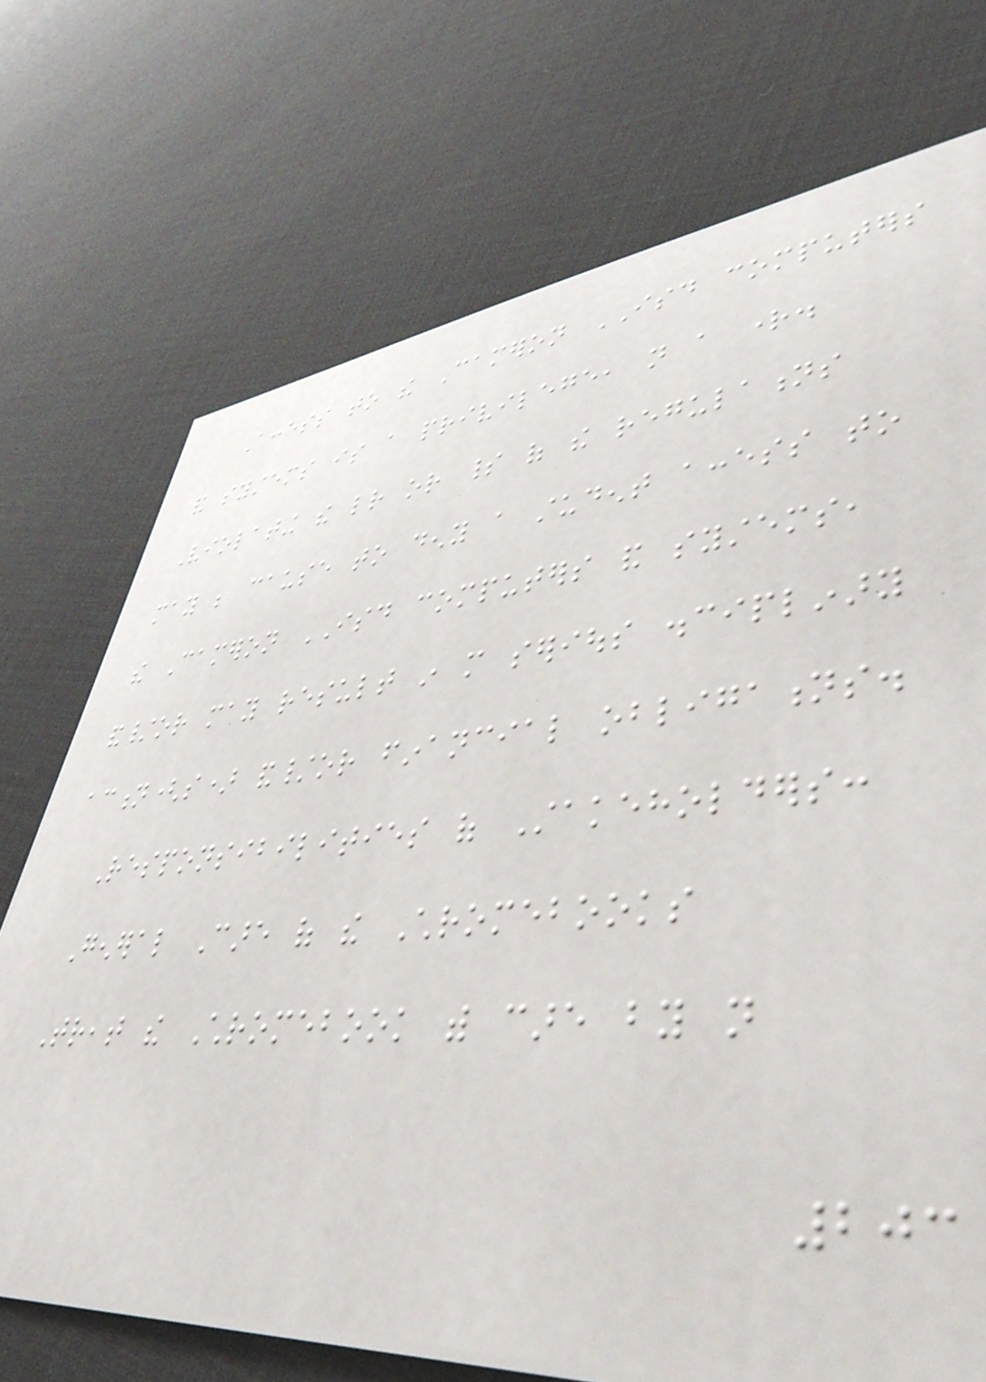Access to the Cameron ISD computers
and systems is a privilege, not a right.
Violating the letter or spirit of the regulations
may be cause to deny a student access to
the Cameron ISD computers and systems,
and/or may result in more serious disciplinary
action(s) and/or financial obligations.
Responsibilities of Stakeholders:
General Care of the Chromebooks
Treat the Chromebook with care by not
203
